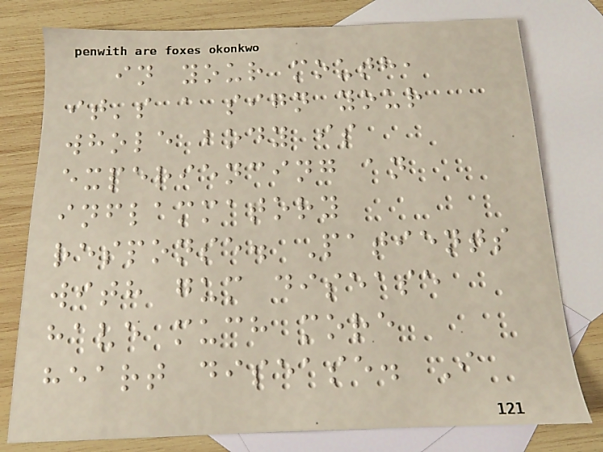in your mouth,
it's a sign your
whole body is
experiencing an
inflammatory
response. Patients
with gum disease
have much more
heart disease. I
